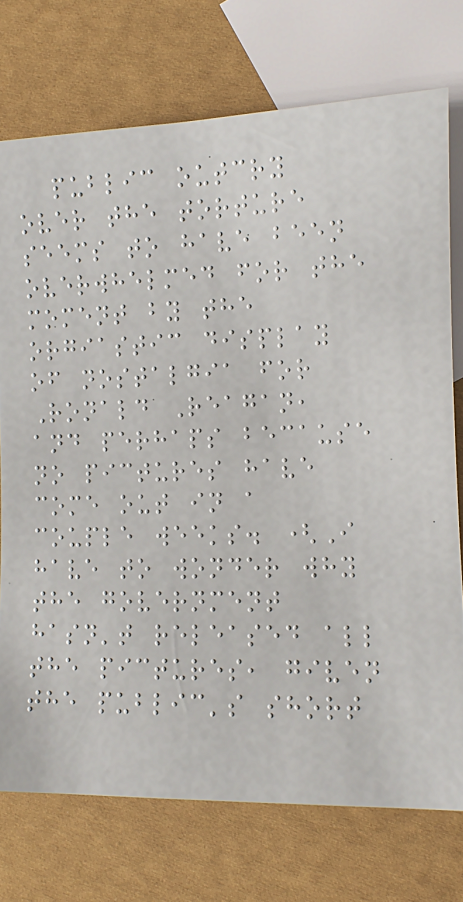public outcry
over the torture
seems to have been
overwhelmed for the
moment by the
orgiastic display
of nostalgia for
Ronald Reagan,
and perhaps because
no pictures have
come out in a
couple weeks. (I
have to wonder why
the government
hasn't released all
the pictures, given
the public's short
